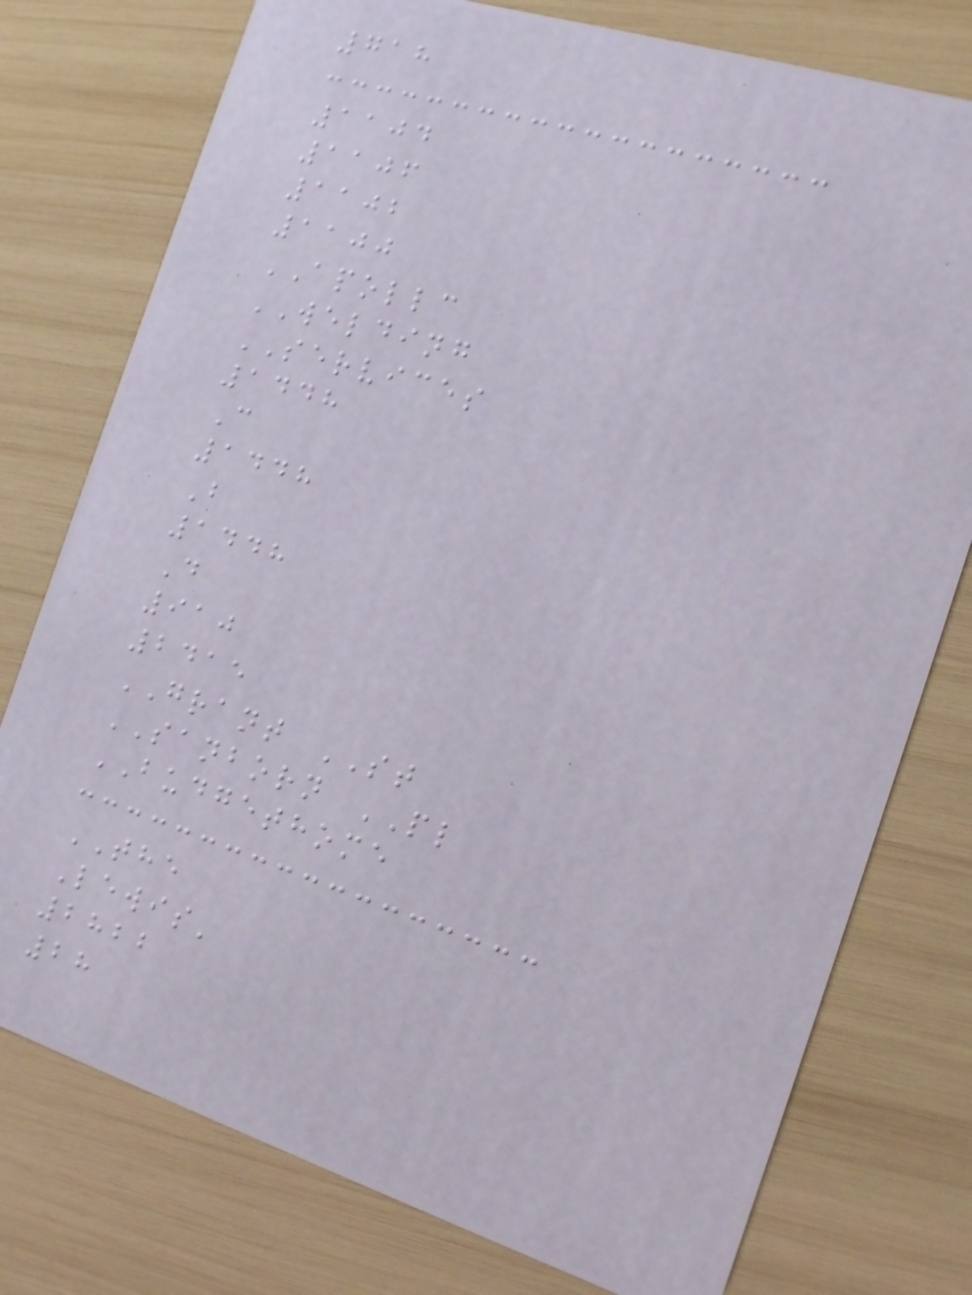718
1104
1106
1102
1100
APOLLC
WELDING
SERVICES
1448
C
1448
B
1448
D
910
2415
GRANT ST
SANBORN PL
BUDGETHOME
THE
Lewis'
2822
28
